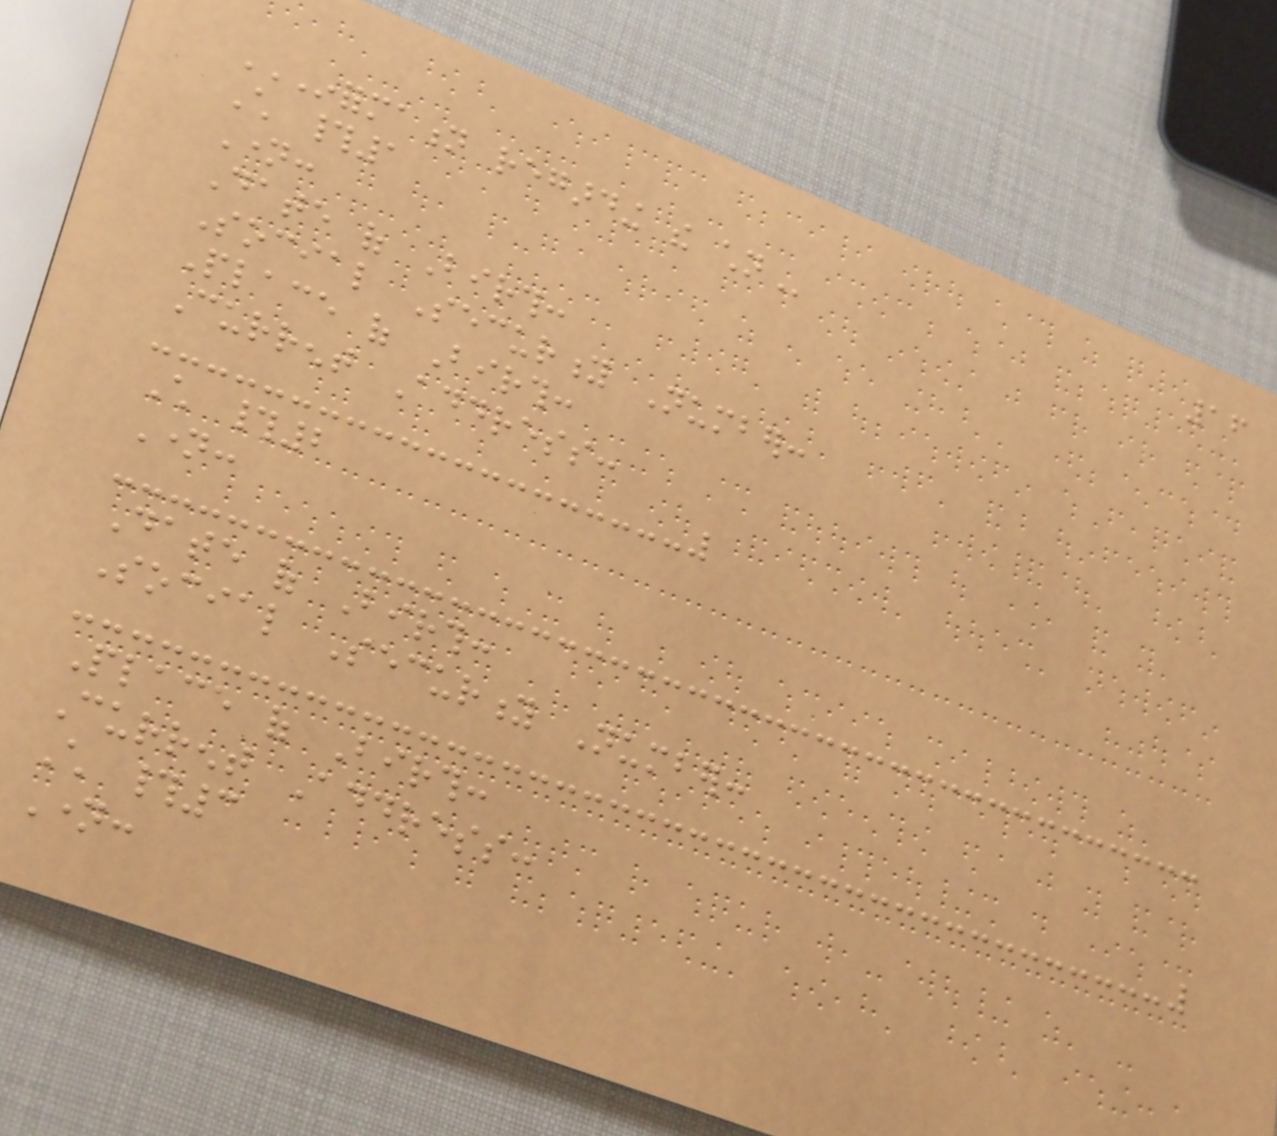16
INFORMATION REGARDING THE CHILDREN
Child #1
Name:
Date of Birth:
Social Security Number:
Place of Birth:
Current Address:
Child #2
Name:
Date of Birth:
Social Security Number:
Place of Birth:
Current Address:
Child #3
Name:
